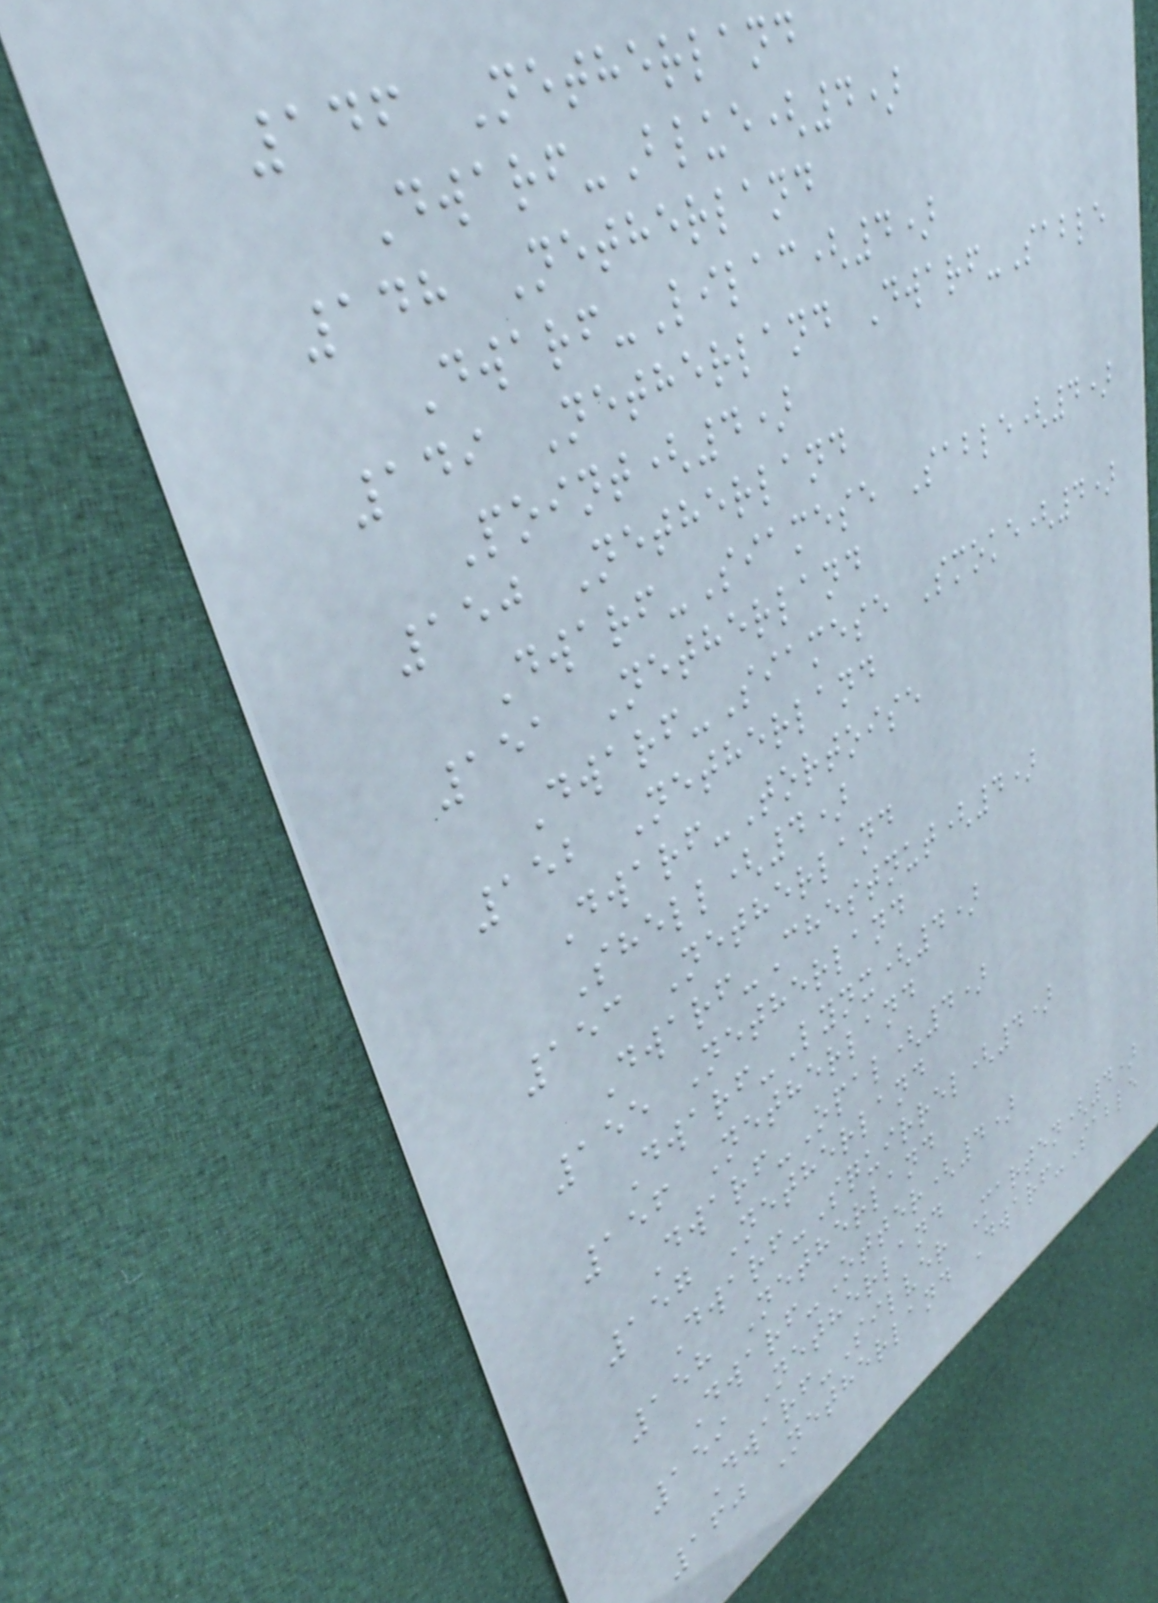146 Netherland
Dwarf-Blue(4)
148 Netherland
Dwarf-Lilac(4)
149 Netherland Dwarf-Sable
Point(4)
150 Netherland
Dwarf-Siamese Sable(4)
151 Netherland
Dwarf-Siamese Smoke(4)
152 Netherland
Dwarf-Tortoise
Shell(4)
153 Netherland
Dwarf-Chestnut(4)
155 Netherland
Dwarf-Lynx(4)
156 Netherland
Dwarf-Opal(4)
157 Netherland
Dwarf-Squirrel(4)
158 Netherland
Dwarf-Otter(4)
159 Netherland
Dwarf-Silver Marten(4)
160 Netherland Dwarf-Sable
